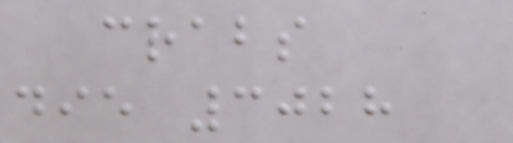crabs
die 3028
